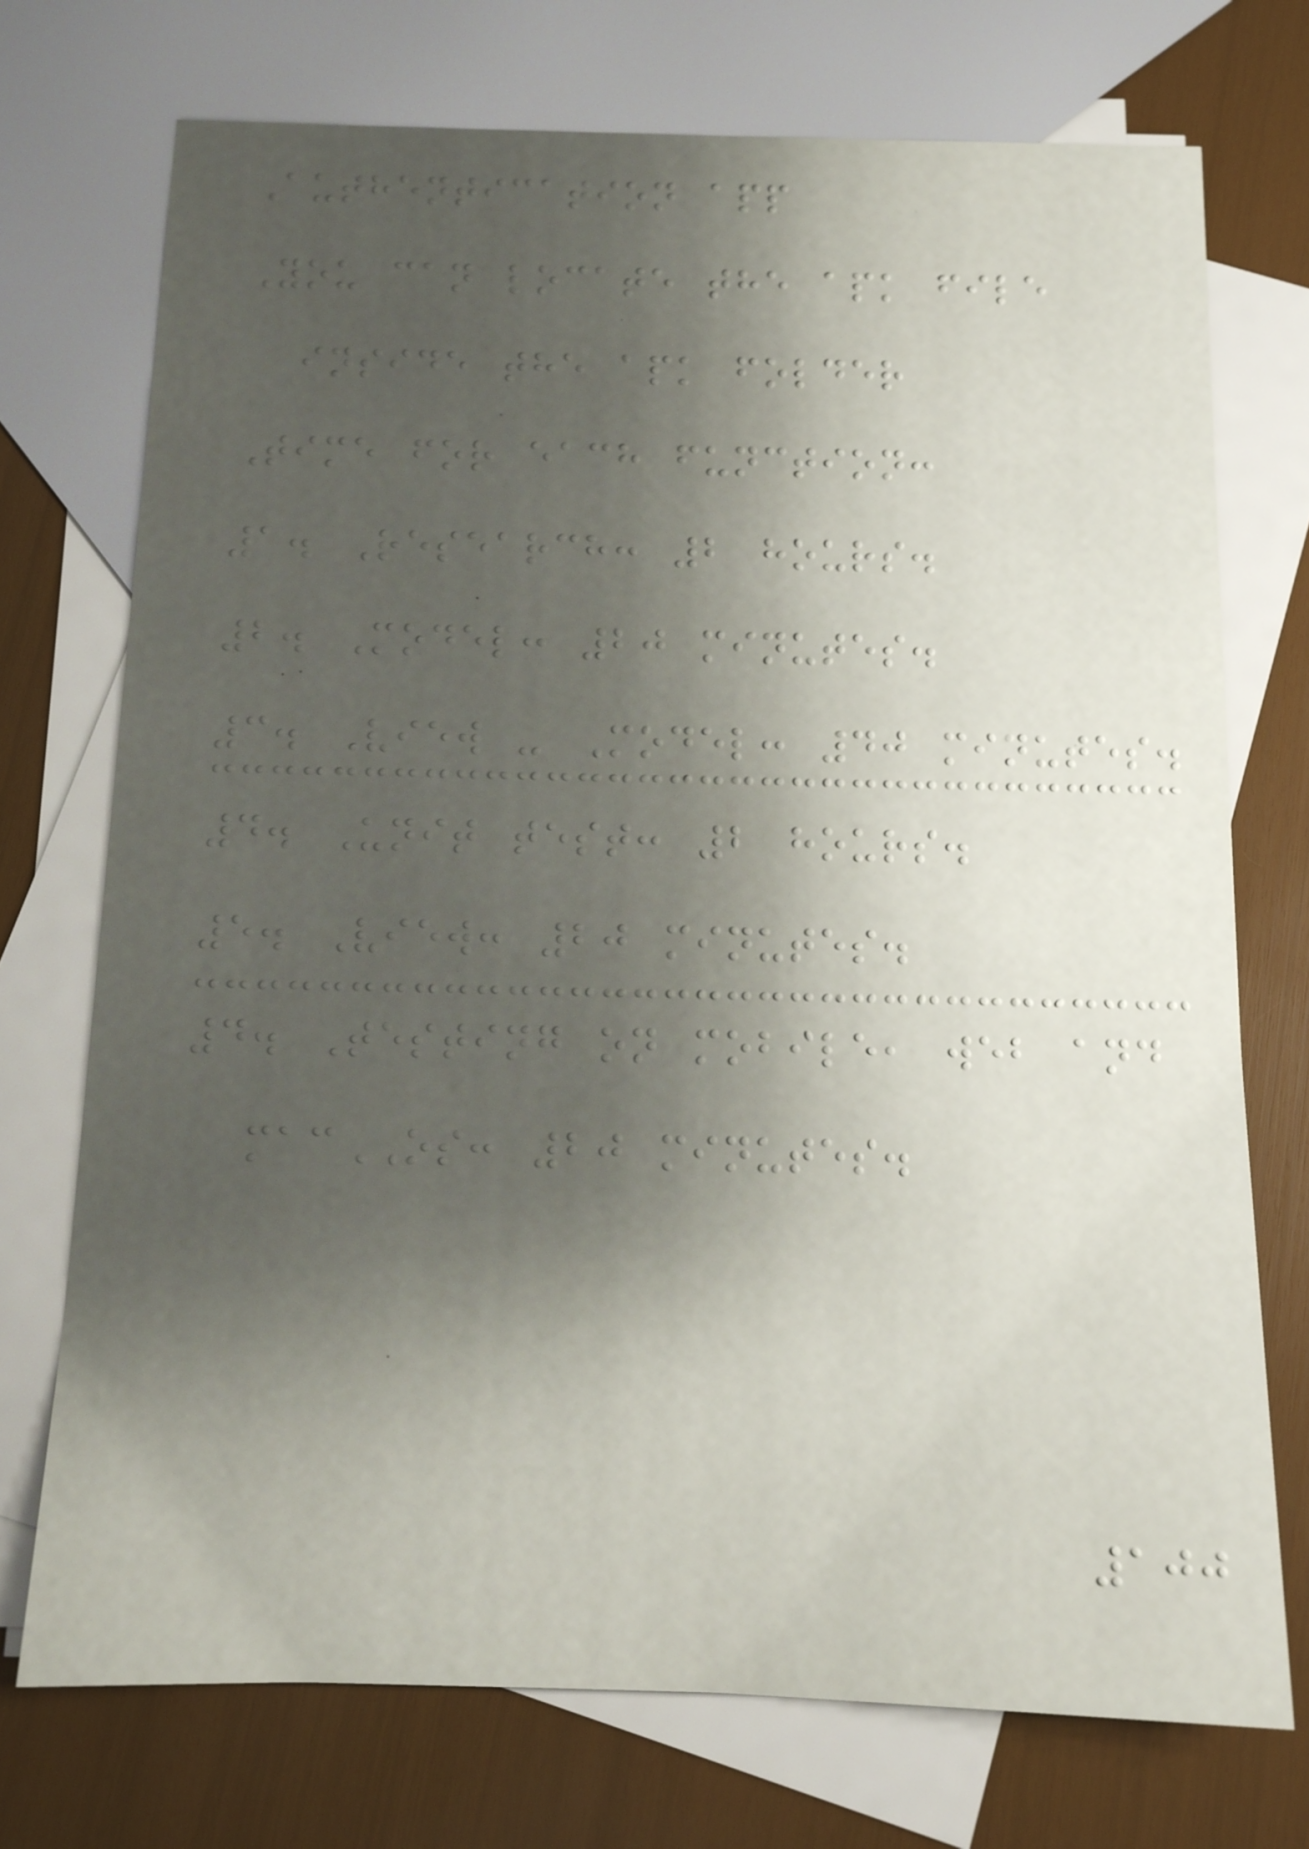Authentication app
You can locate the apk file
inside the apk folder
Time for each function:
1. Research: 2 hours.
2. Model: 20 minutes.
3. View - Model: 40 minutes.
4. Unit test: 2 hours.
5. View: 20 minutes.
4. Testing on mobile, web and
macOS: 20 minutes.
100
